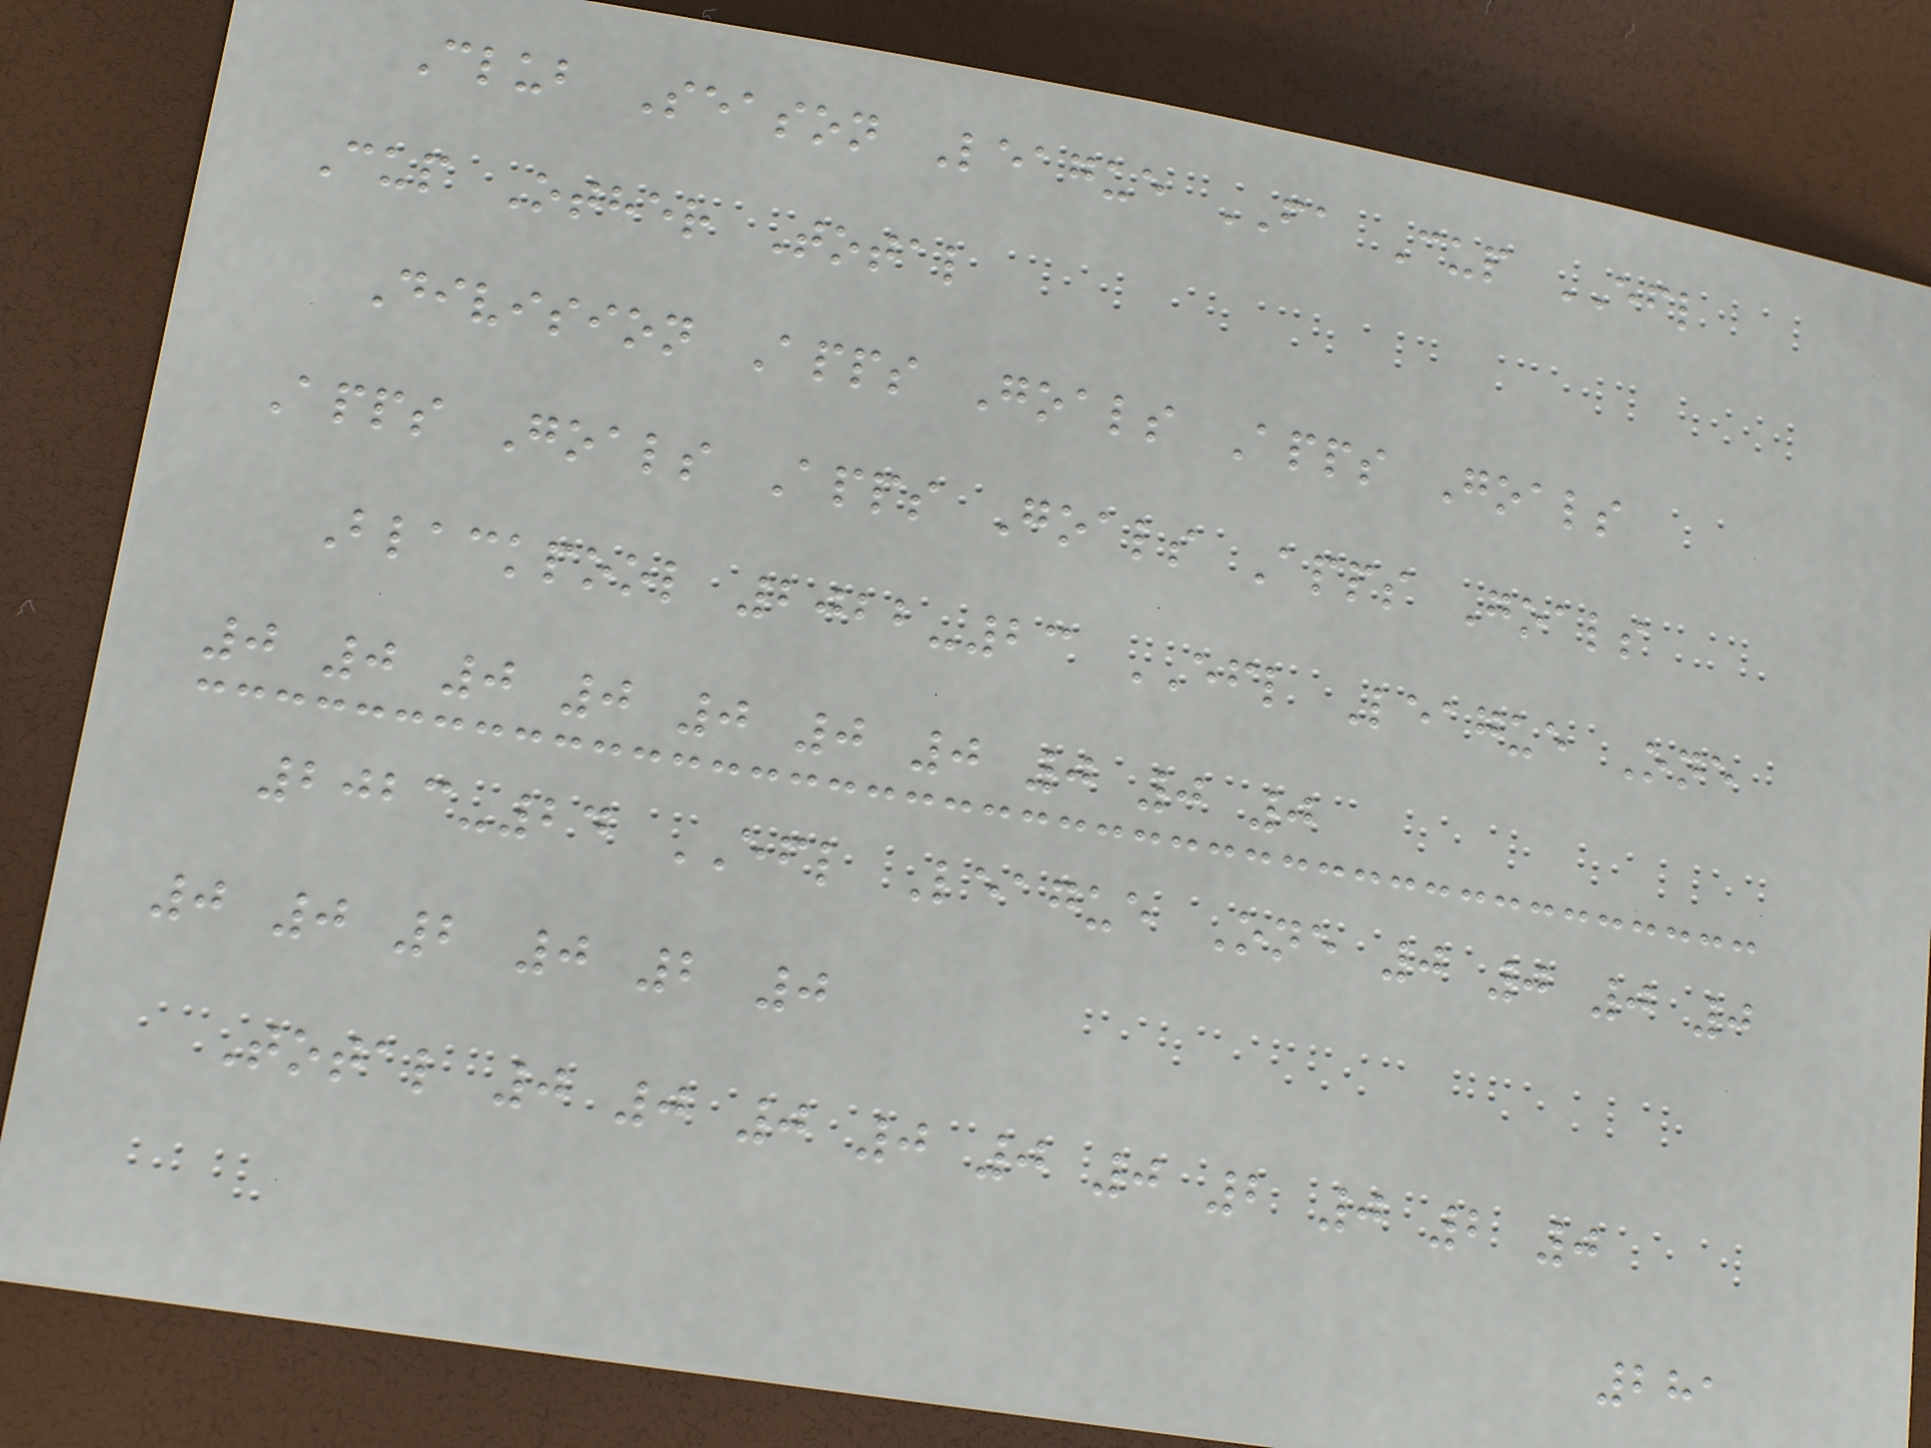Club Season League FA Cup EFL
Cup Other Total
Division Apps Goals Apps Goals
Apps Goals Apps Goals Apps Goals
Blackpool 2022-23 EFL League One
0 0 0 0 0 0 0 0 0 0
2023-24 EFL League One 0 0 0 0
0 0 2 0 2 0
Total 0 0 0 0 0 0 2 0 2 0
281
